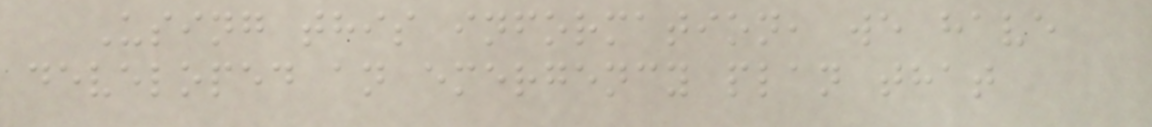Using this information, we have
developed an emergency plan that
